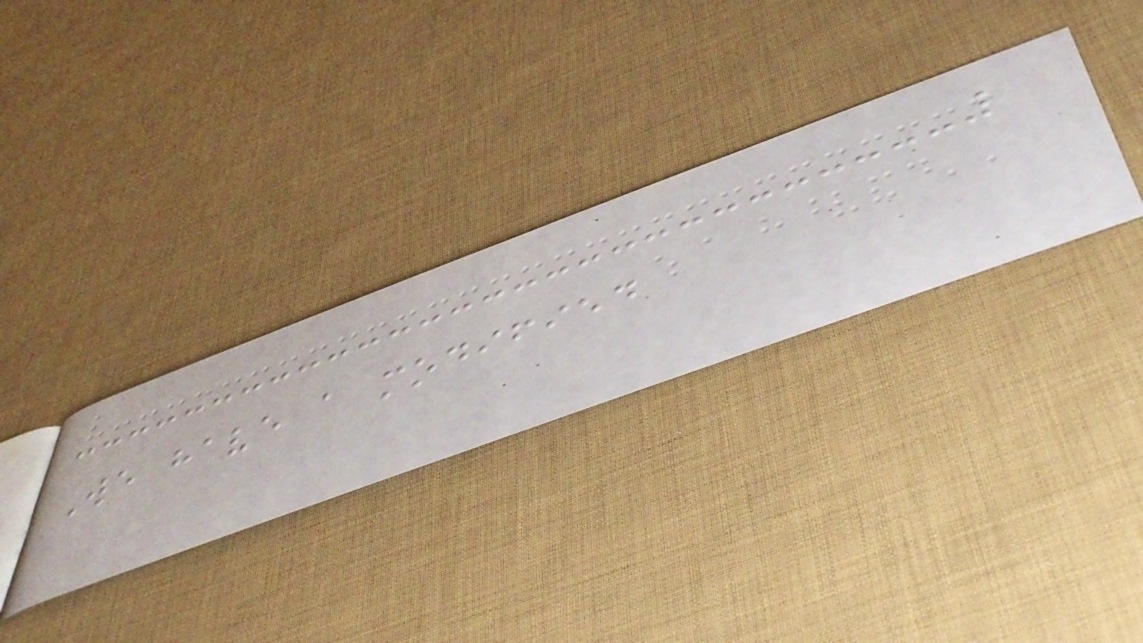We have a modified
